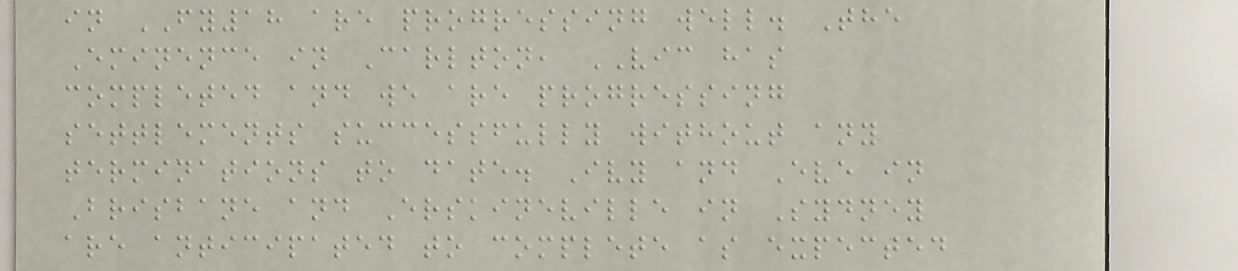in FY18 are progressing well. The
Eminence in Carlton, VIC has
completed and we are progressing
settlements successfully without any
terminations to date. Ivy and Eve in
Brisbane and Erskineville in Sydney
are anticipated to complete as expected
